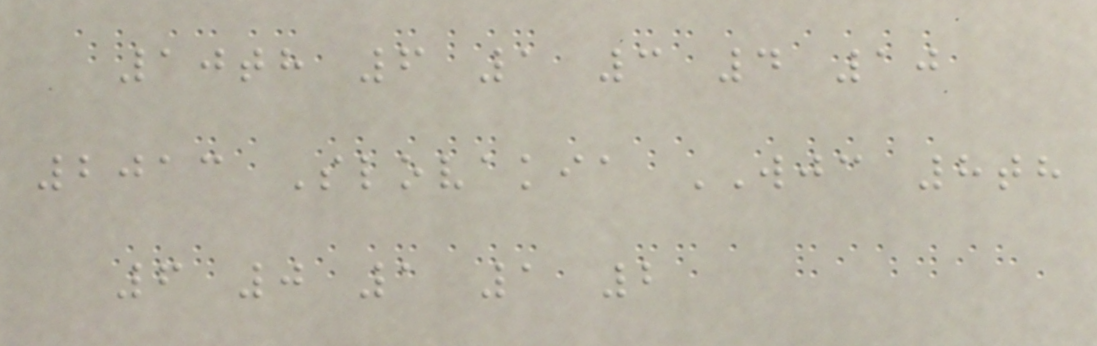10th 6 1 3 4 10
2013 Slovakia WJC 8th
6 0 1 1 2
